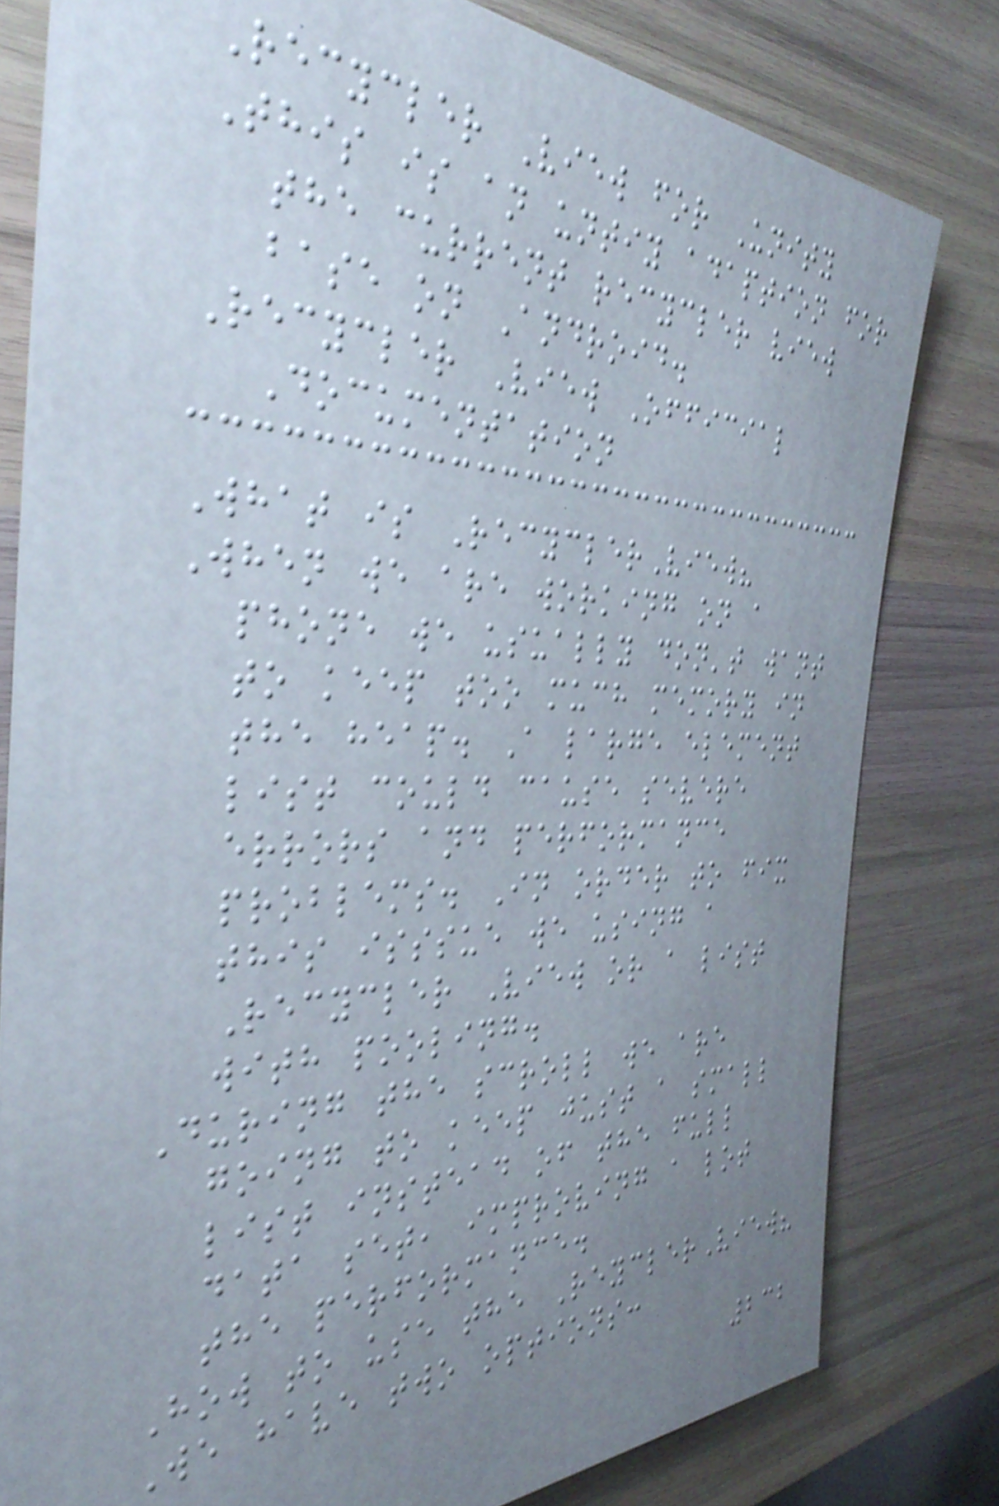Recycler View for Unity
This is an untiy adaption for
the current recycler view
base on Android.
Recycler View Official
Documentation
What is RecyclerView?
When we are working on a
phone we usually don't want
to keep too much memory in
the heap. A large element
list could cause severe
errors and performance
problems. In order to fix
this isssue we using a
Recycler View or a list
with pooling.
During the scroll we are
going to keep just a small
list instead of the full
data set, improving a lot
the performance.
How to use the ReyclerView?
We have two options:
232
